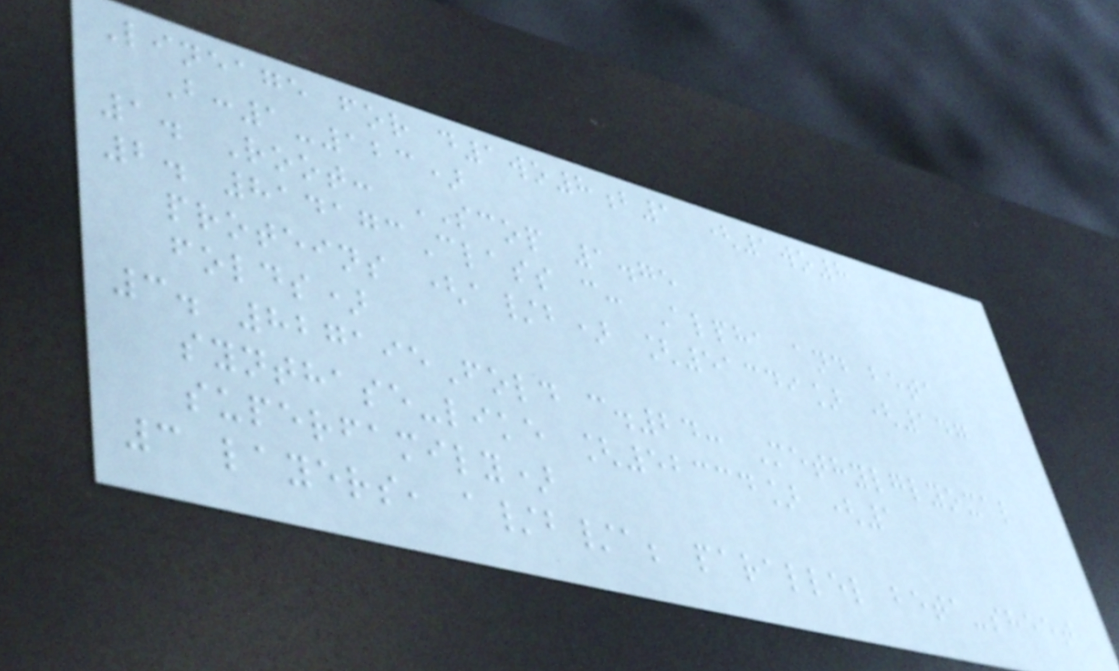Lineage for d1wo8b1 (1wo8
B:1-123)
1. Root: SCOP 1.75
2. 814173Class c: Alpha and beta
proteins (a/b) [51349] (147
folds)
3. 827195Fold c.24: Methylglyoxal
synthase-like [52334] (1
superfamily)
3 layers, a/b/a; parallel beta-sheet
